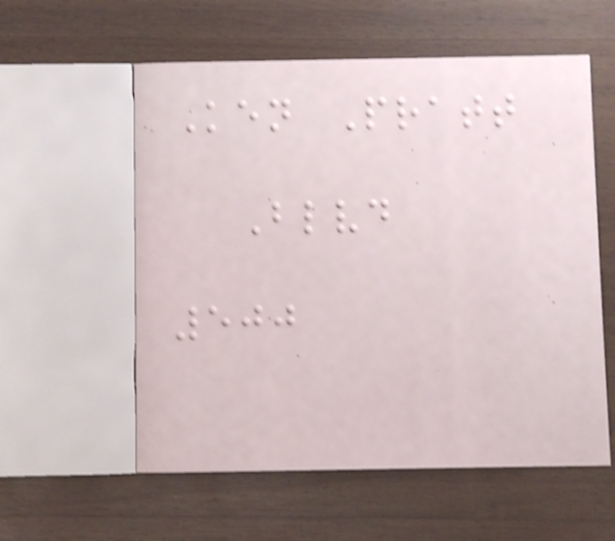Ken Pratt
Blvd
500
